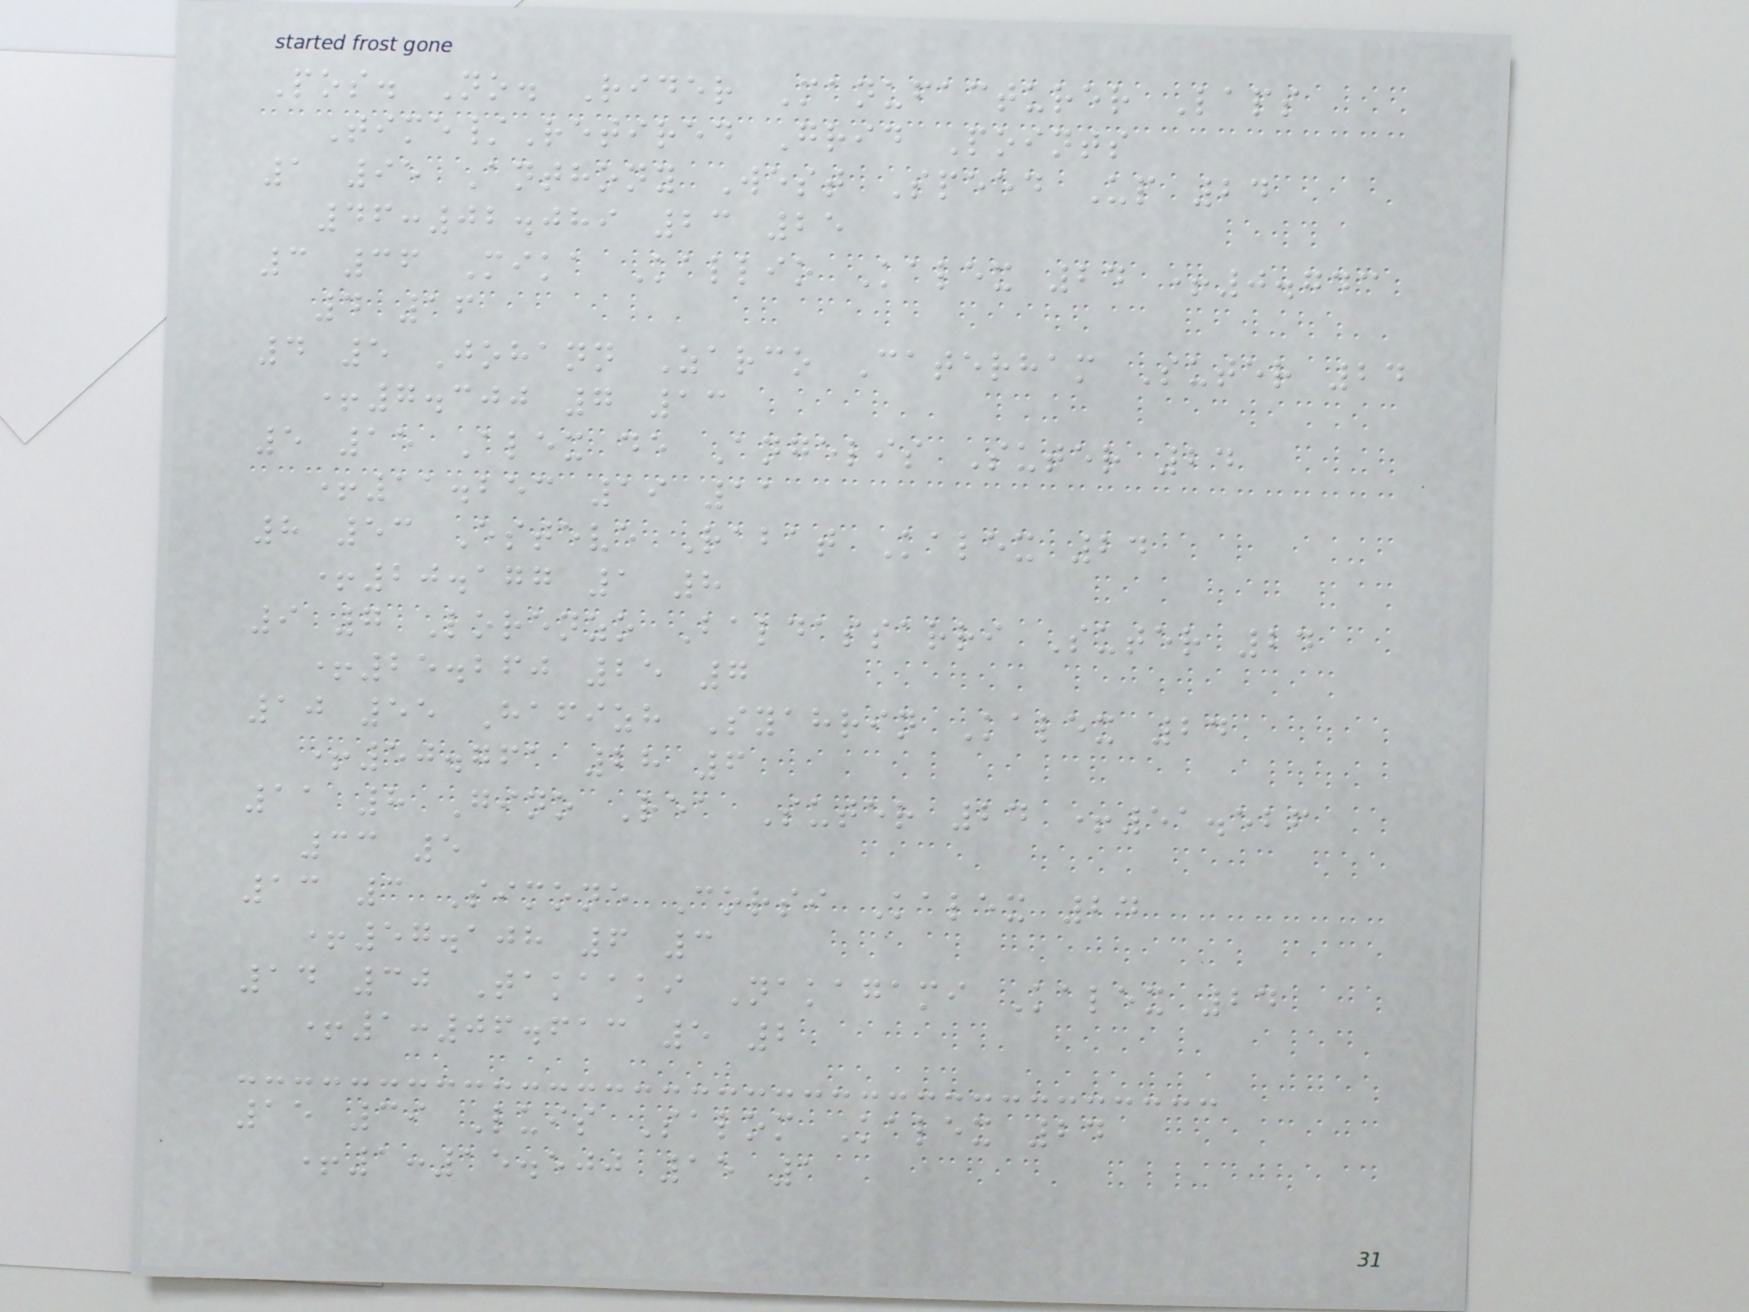Pos. No. Rider Manufacturer Laps
Time/Retired Grid Points
1 95 Anthony West Speed Up 24
46:02.089 23 25
3 36 Mika Kallio Kalex 24 +0.743
4 16
4 5 Johann Zarco Caterham Suter 24
+7.300 7 13
5 15 Alex de Angelis Suter 24
+11.253 19 11
8 53 Esteve Rabat Kalex 24
+20.177 1 8
9 7 Lorenzo Baldassarri Suter 24
+25.260 25 7
10 55 Hafizh Syahrin Kalex 24
+50.761 28 6
11 8 Gino Rea Suter 24 +51.526
33 5
13 3 Simone Corsi Kalex 24
+57.108 6 3
14 30 Takaaki Nakagami Kalex 24
+1:06.613 5 2
15 39 Luis Salom Kalex 24
+1:15.500 15 1
